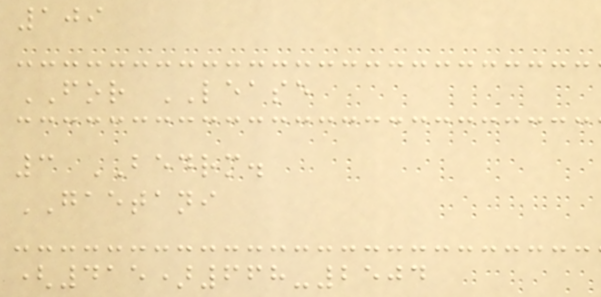109
FOR LEASE
3 BEDRM.
GAETANI
(415)668-2504
